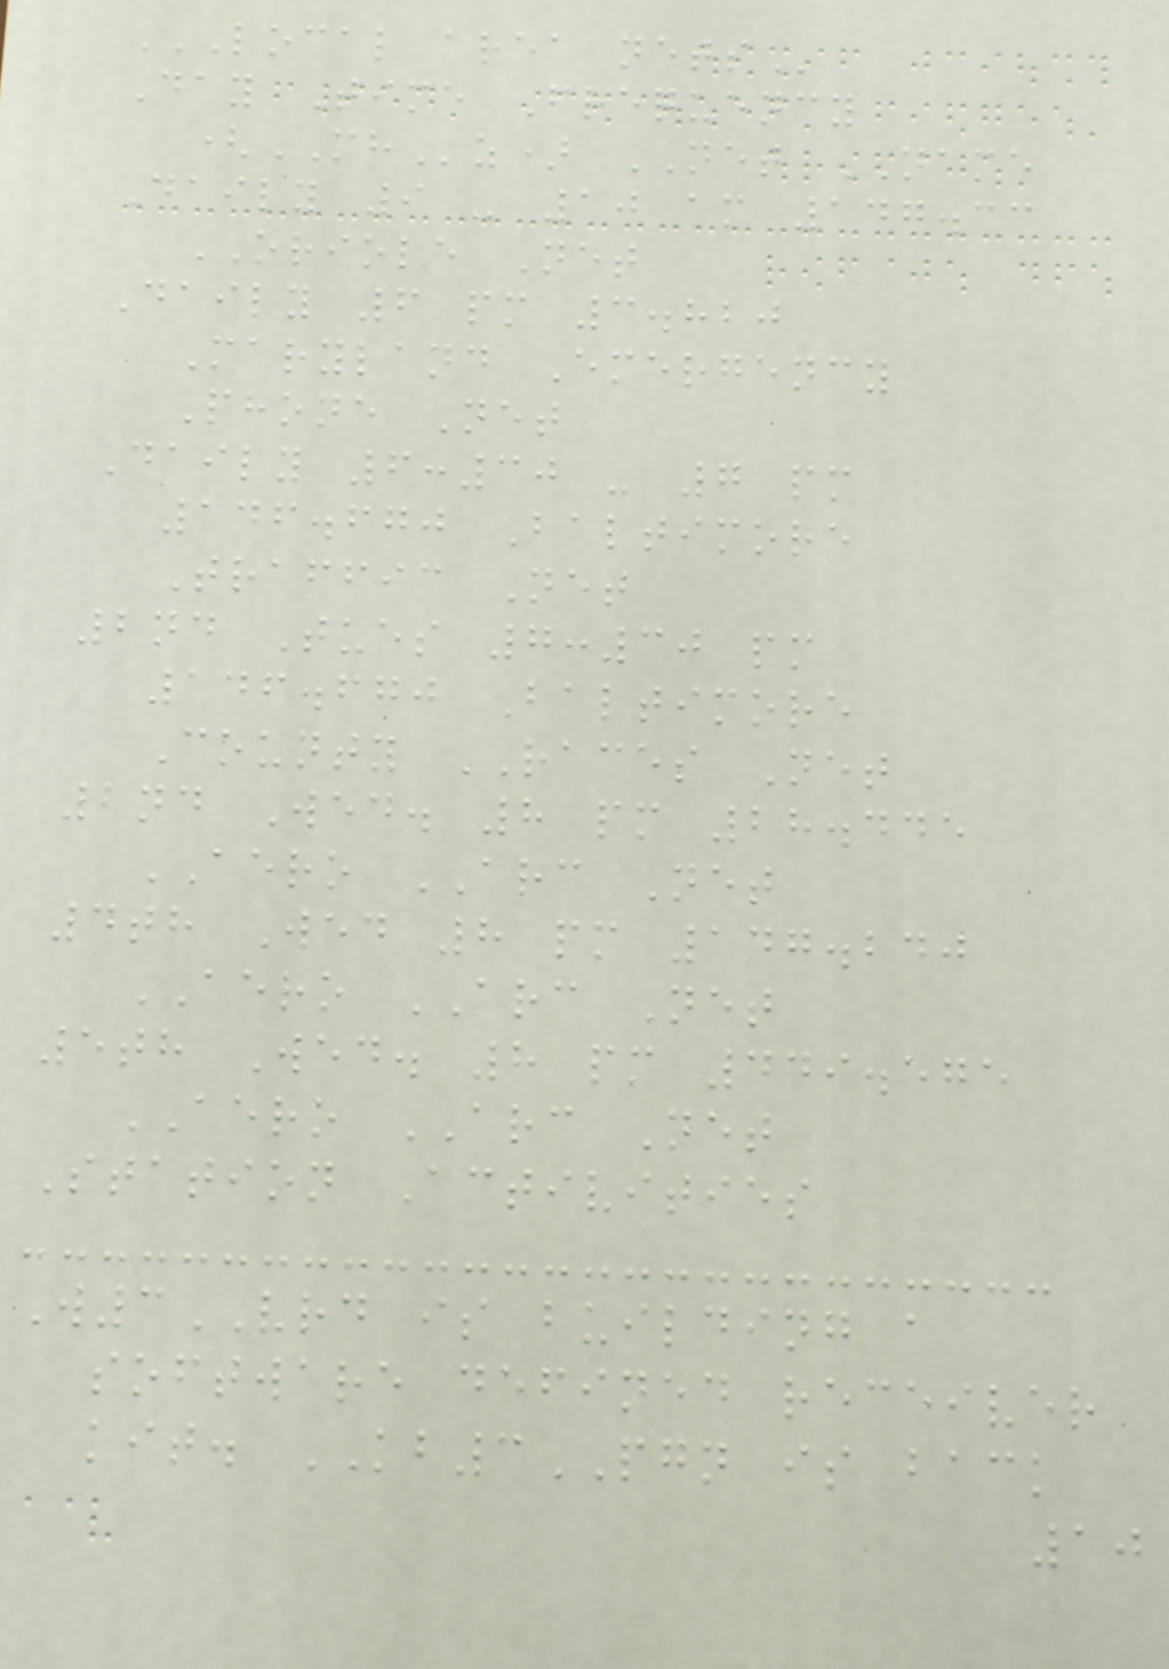LOCAL AREA NETS
Day Time Frequency
(MHz) NET NAME
Daily 9 - 10 am 147.33
ORIOLE Net
Daily 6 pm 3.820
Maryland Emergency
Phone Net
Daily 6:30 - 7 pm
146.670 Baltimore
Traffic Net
2nd Tues 7:30 pm
146.670 Baltimore
County RACES Net
2nd Wed. 8 pm 28.445
AERO ARC Net
4th Wed 8 pm 147.240
AERO ARC Net
5th Wed. 8 pm 449.575
AERO ARC Net
Station Activities
W3VRD is building a
software defined receiver
kit. KB3PGN is back
10
